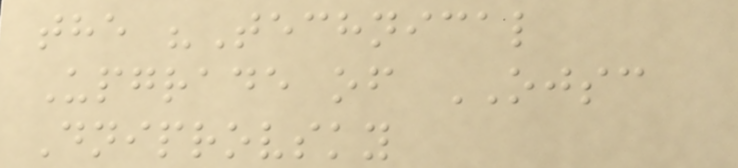the "Technical
Upgrade of OJSC
Dniprovsky
